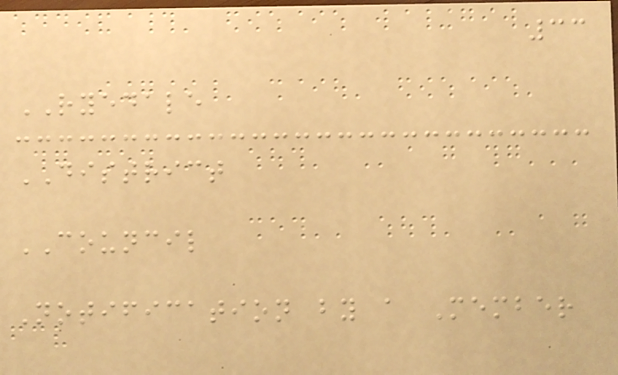33
RYEDALE
DISTRICT
COUNCIL
Notification by a Member
